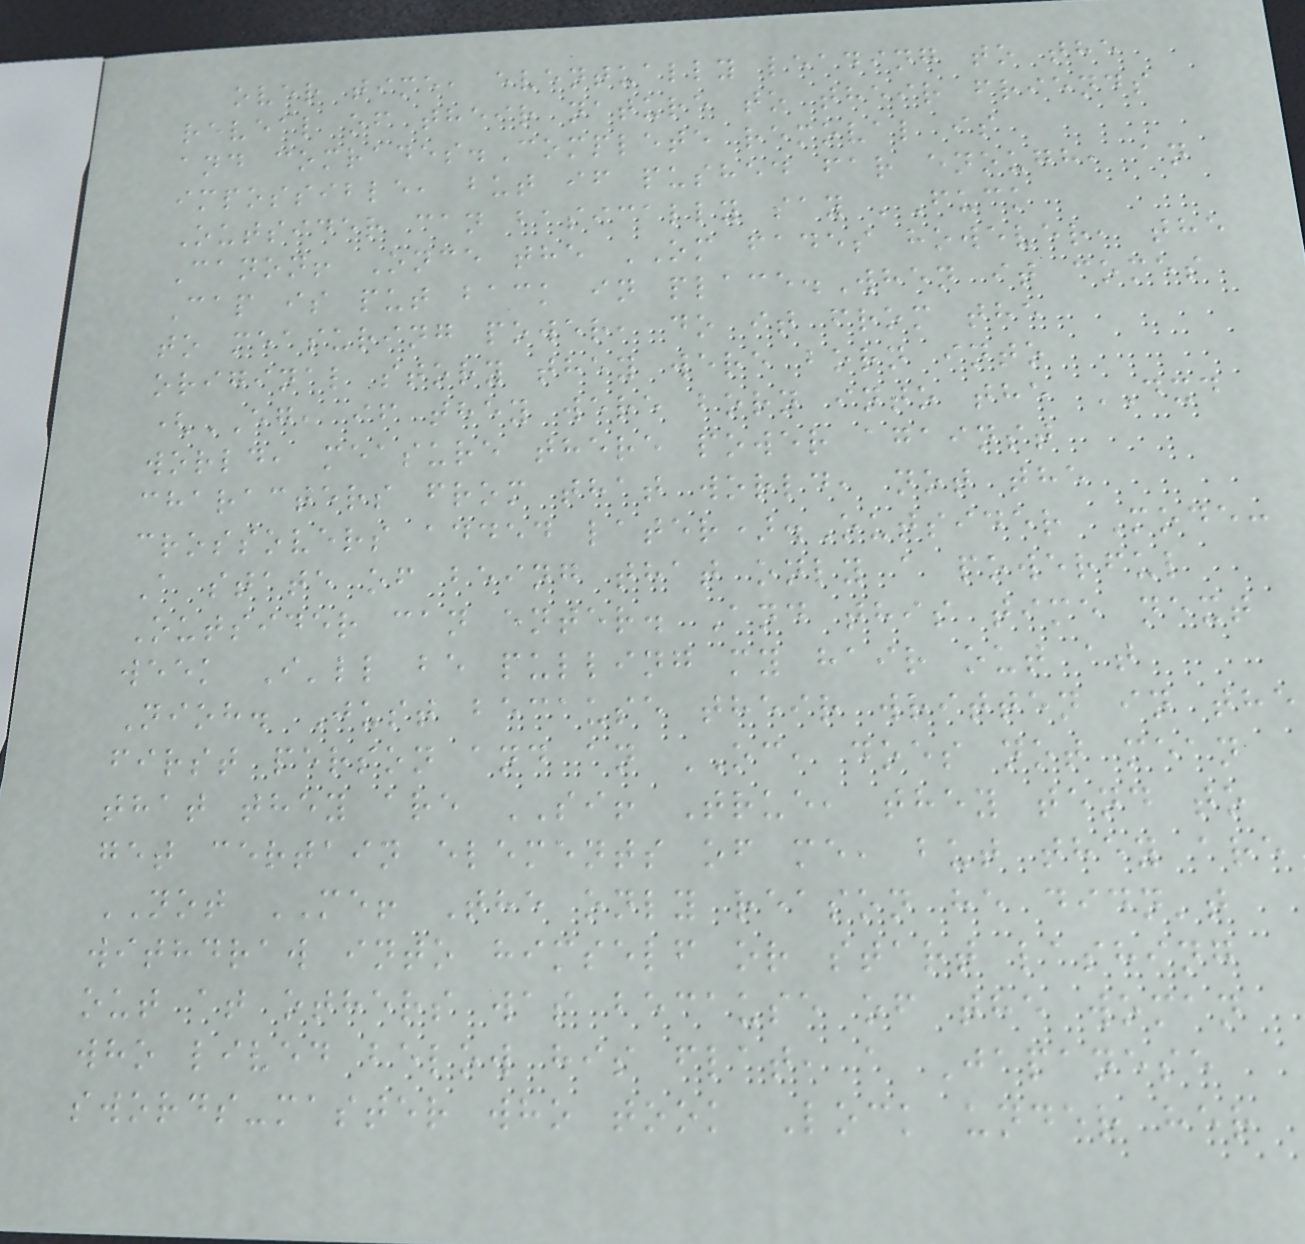over time, eventually leading to the
reveal of their nature to their friends
and comrades.Complete removal is
impossible, but if pushed far enough, an
Outsider can basically say 'Fuck
Canon! Once the OM fades however, the
Cap is put back in place.When it comes
to measuring power, do it from the
original story they were born into
(EG, if they were born into the DXD
world, measure there power against
characters from that world, not the
crossovers added later).Outsider Mode:
A state of being that only a powerful
Outsider can enter. And this time next
week I'll be pulling my hair out at
Nioh. Just because their written in the
first person and an OC, does not mean
that they are SI! True, they tend to
get certain elements of me, but they are
NOT ME! The only reason he didn't
withdraw into himself or start lashing
out at others was because of the woman
who lived below his flat, a Japanese
swords-master who took Lock under her
